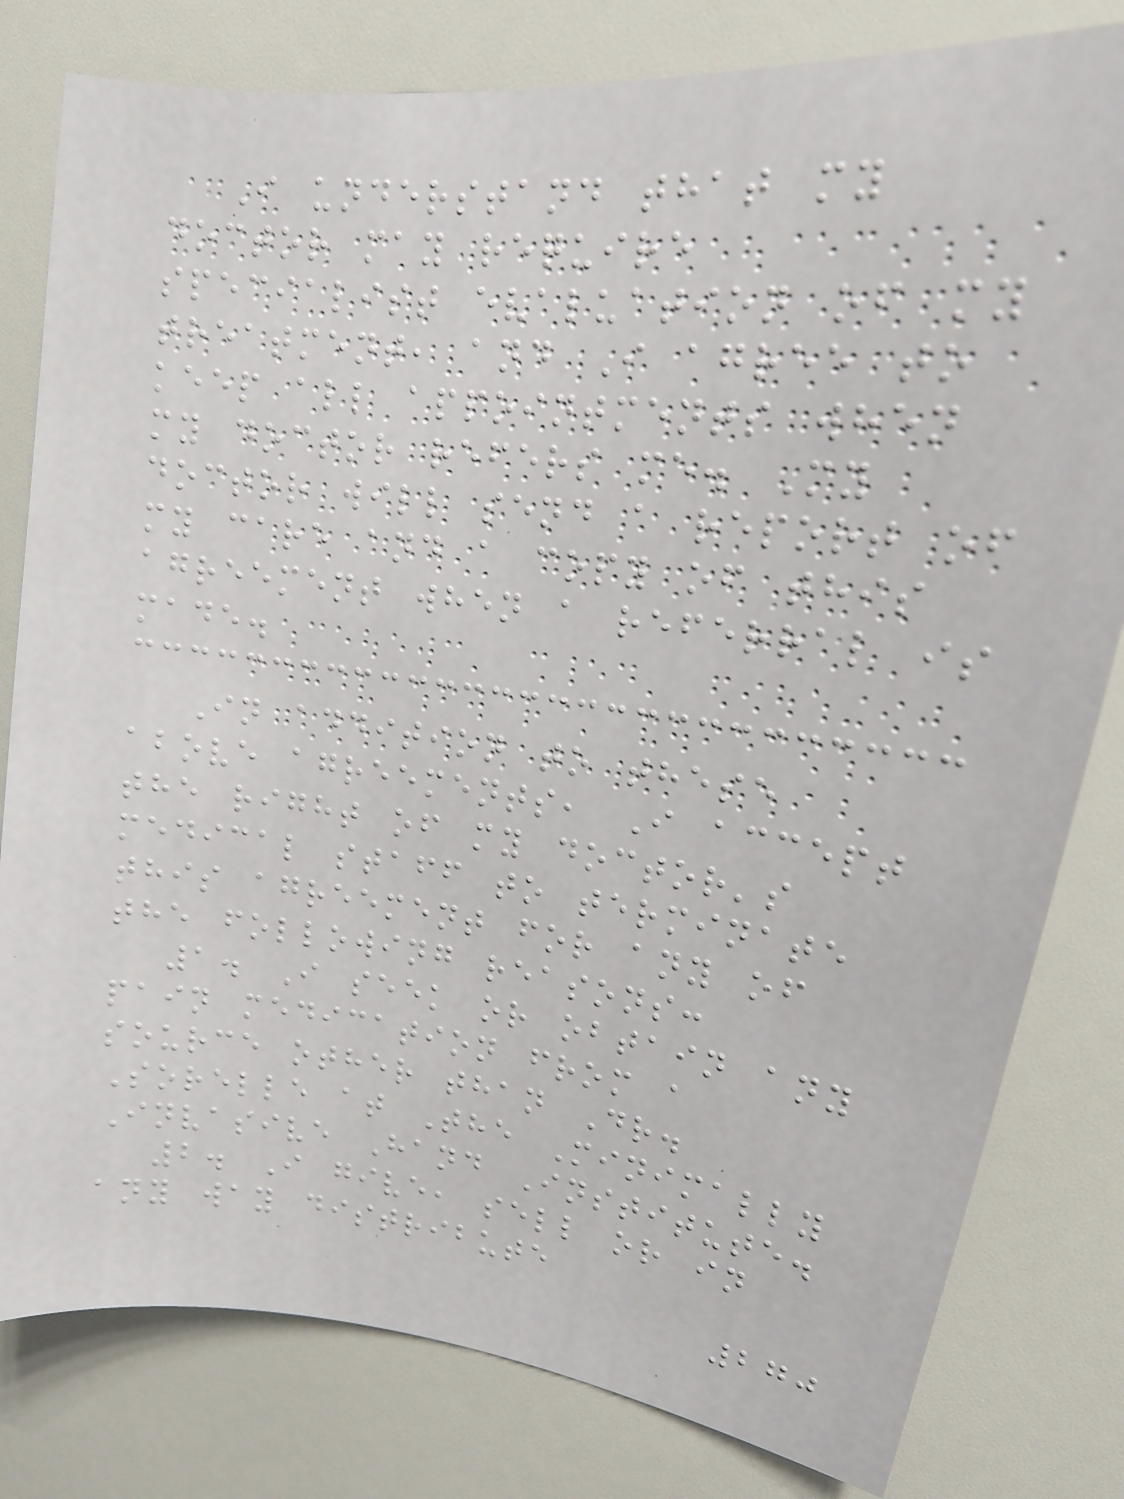I understand that my
doctor may require
specialist evaluation of my
treatment, and I agree to
keep all appointments when
my doctor refers me. My
doctor will send a report of
my care and a copy of this
agreement when a referral is
made.
In addition to these
above agreements, I accept
the right of my doctor's
medical staff to terminate
this agreement for any of
the following reasons:
1. I seek or obtain any
pain medication from a
source other than Dr.
Sorelle at The Minimally
Invasive Hand Institute.
2. I give, sell or in
any way distribute
270
